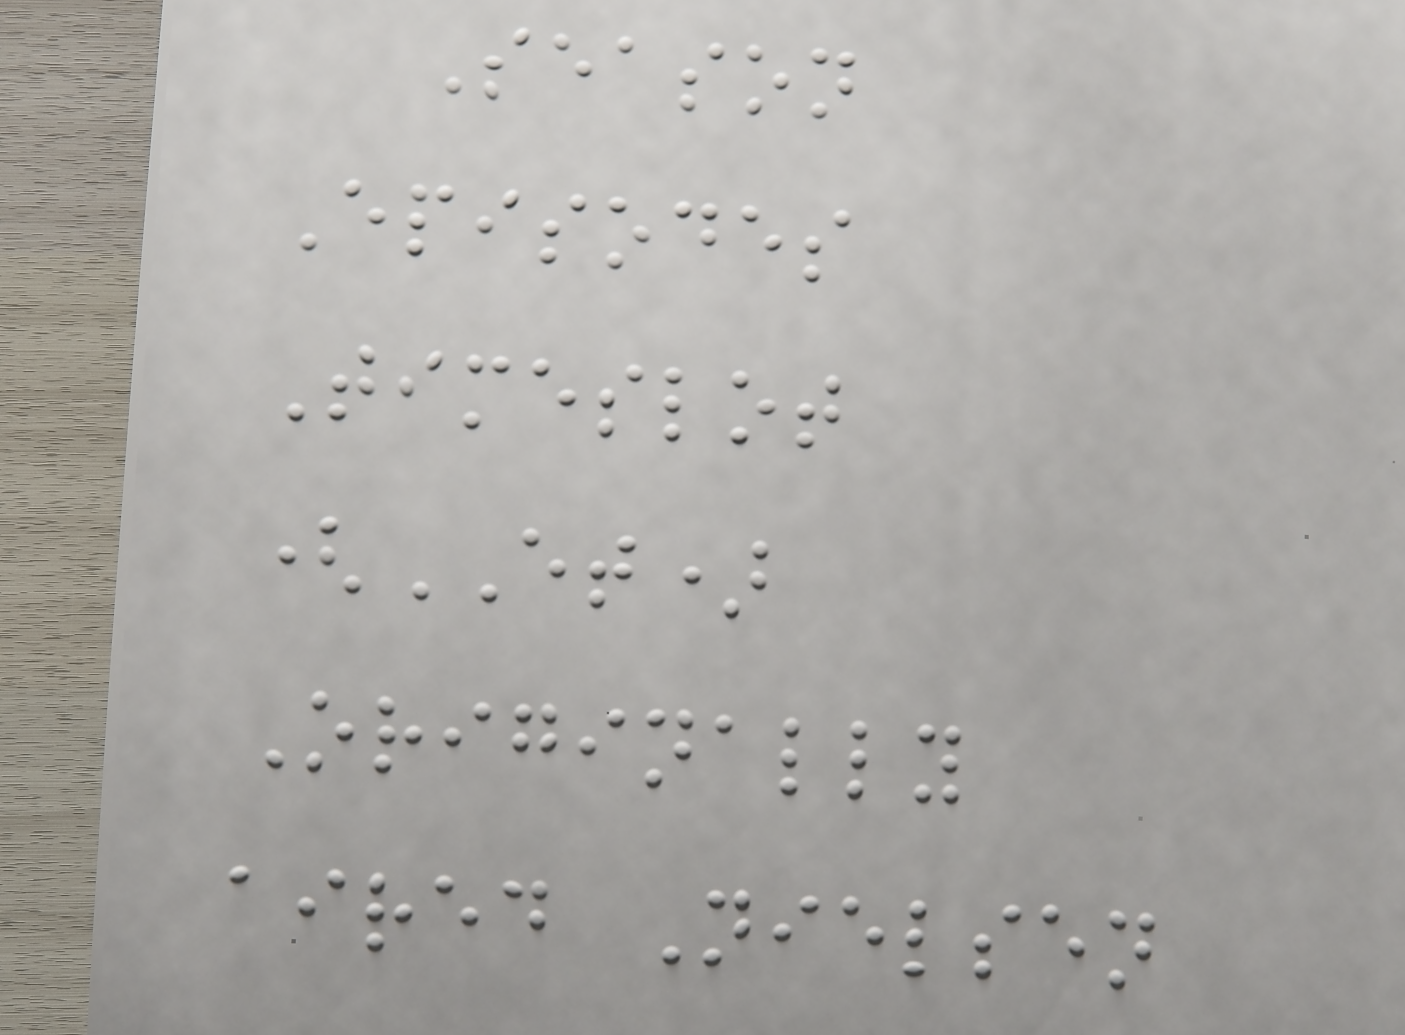Season
Episodes
Timeslot
(ET)
Originally
aired Nielsen
